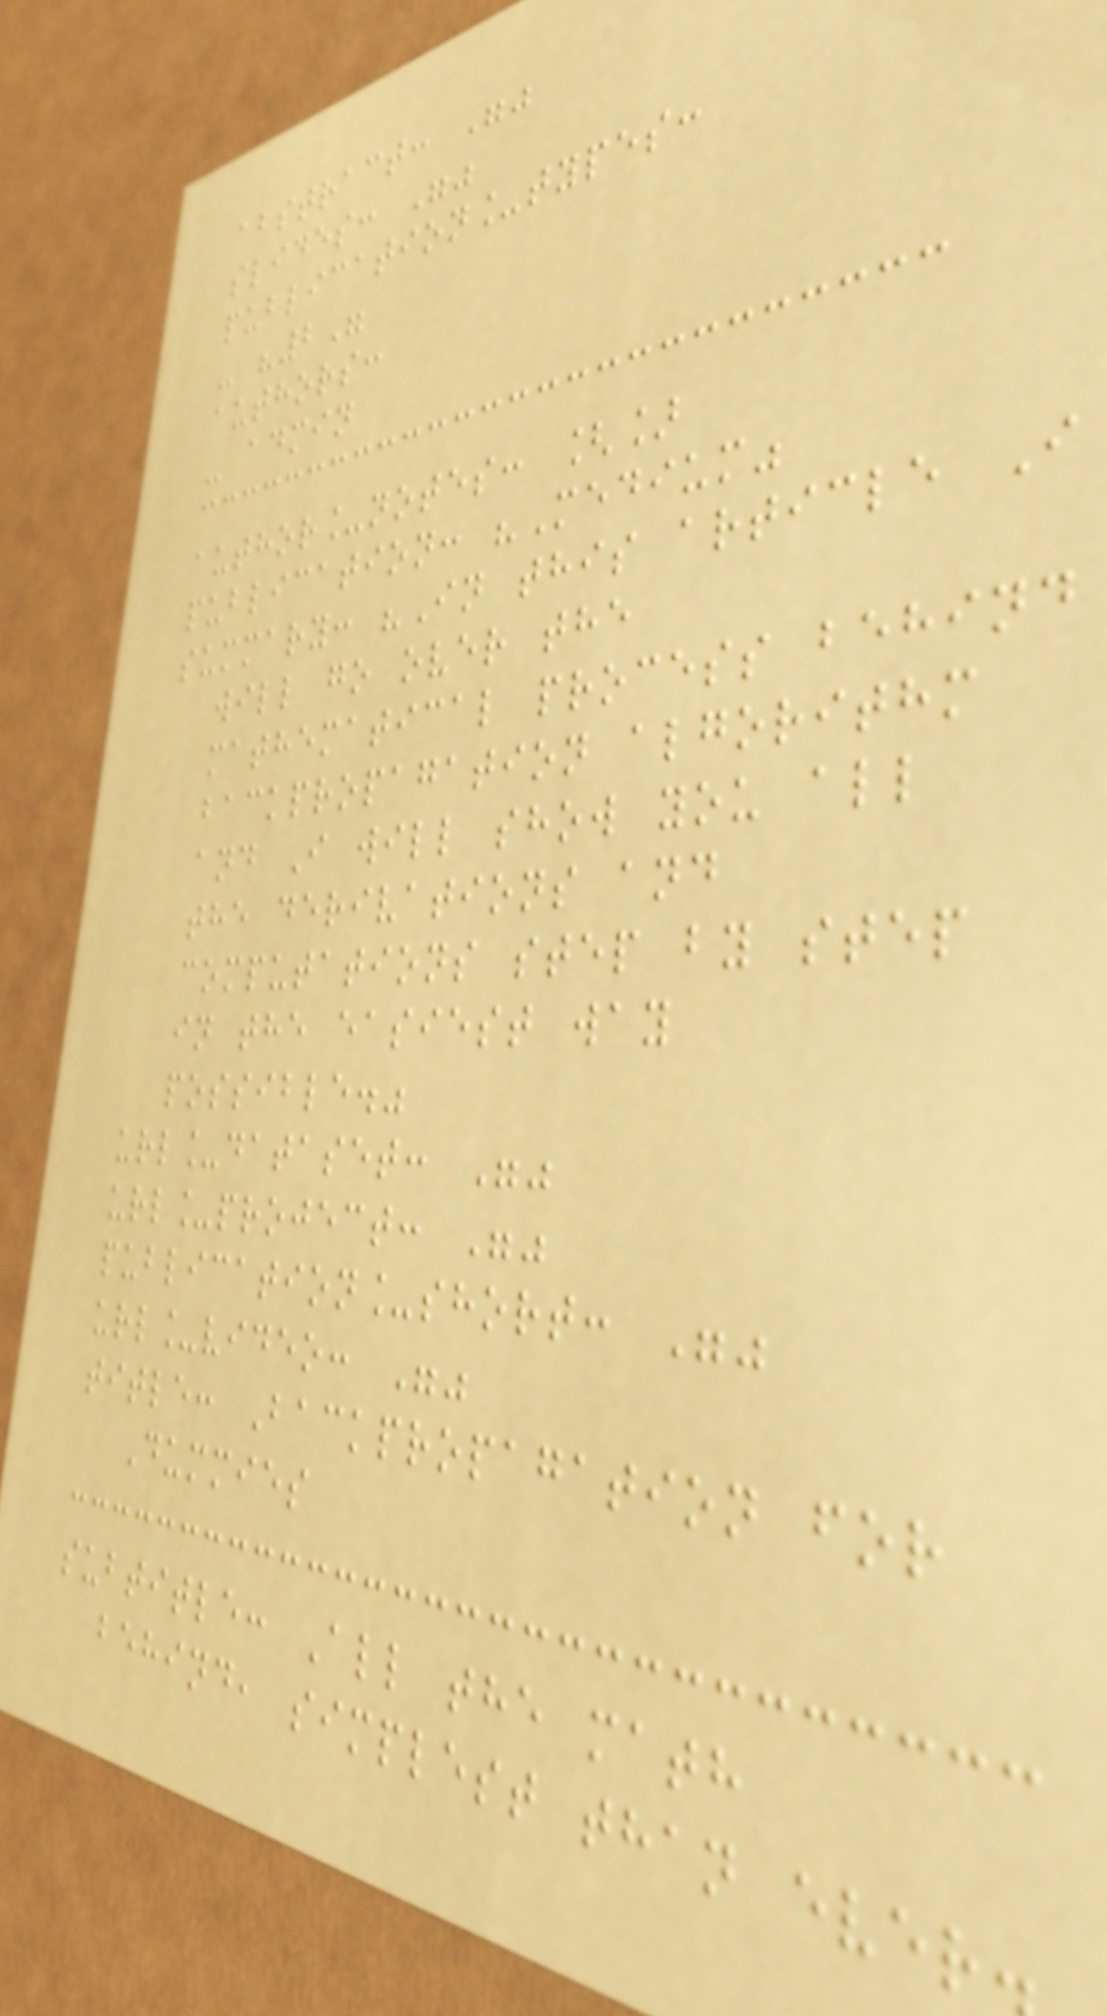abstract: ""
slides: ""
publication_types:
- "2"
authors:
- admin
author_notes: []
publication: "Medium"
summary: "In this article I
will go over the
mathematical process behind
backpropagation algorithm
and I will show you all
the derivations and
computations step by step
in the easiest way
possible."
url_dataset: ""
url_project: ""
publication_short: ""
url_video: ""
title: Backpropagation for
Dummies
subtitle: All the math
behind, simplest than ever.
